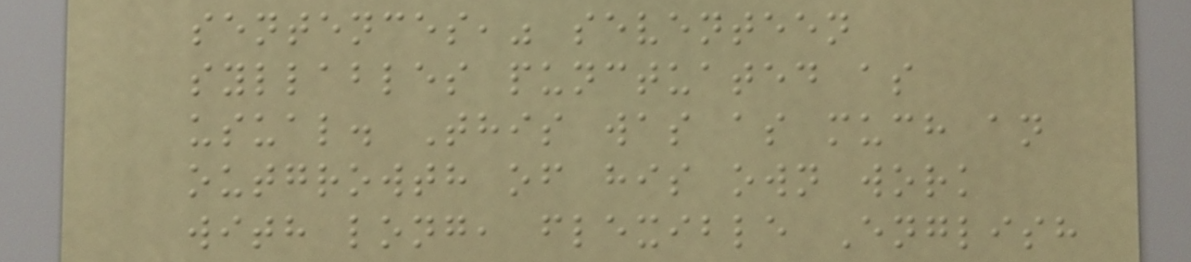sentences," seventeen
syllables punctuated as
usual. This was as much an
outgrowth of his own work
with long, flexible English
